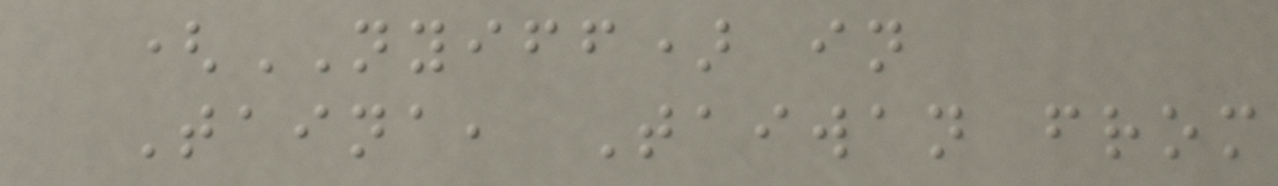(NYIFF) in
Taina, Taiwan from
